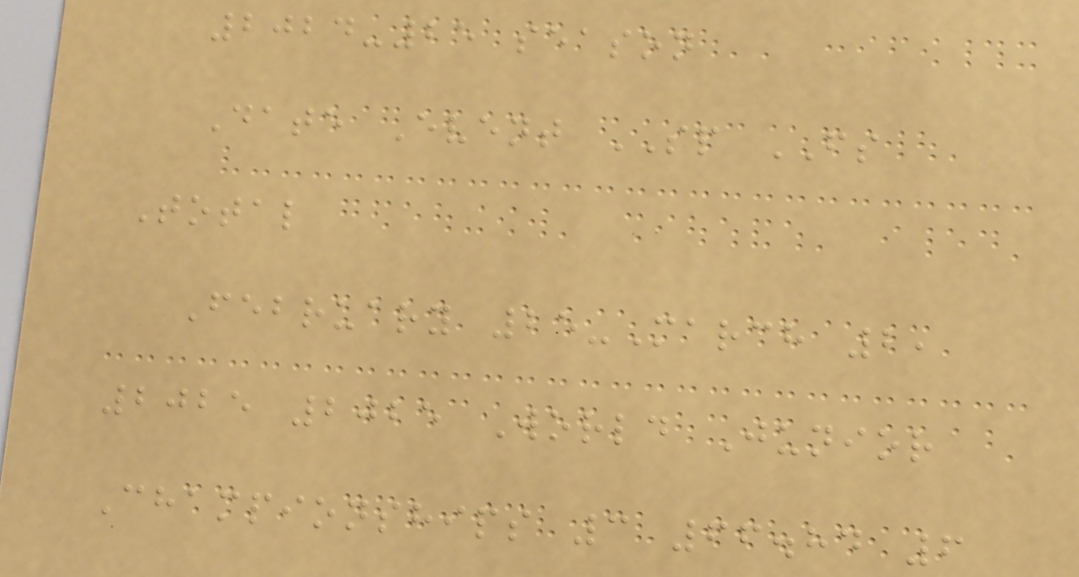2024-25 season
Date Event SP FS
Total
February 25-March 2,
2025 2025 World Junior
Championships 3 66.84 6
